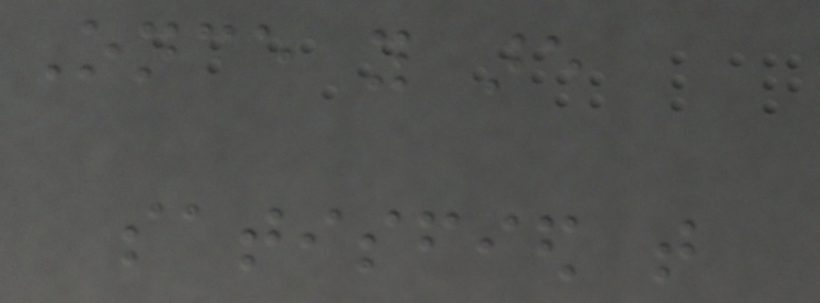Once you are
satisfied that
